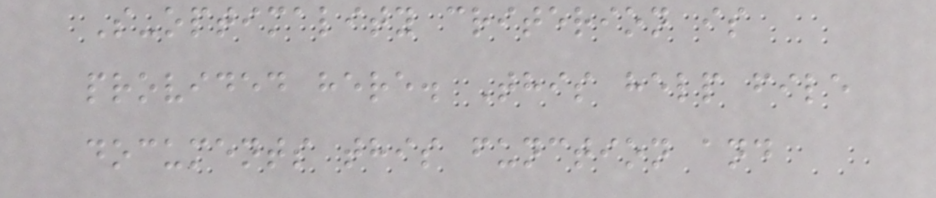S-optimality criterion is
provided here. This help file
documents this function and
